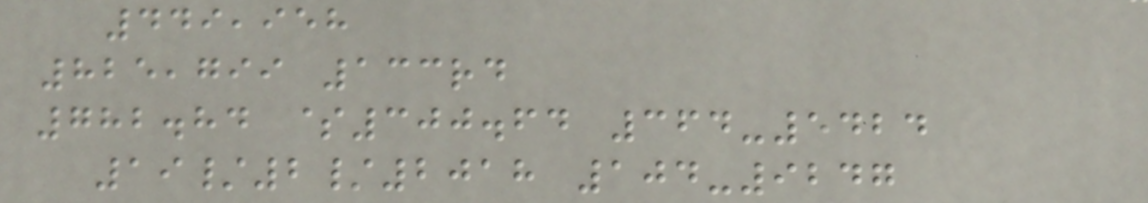449,958
825,799 133rd
782.84 $300.64 364-5424
19/2/2018 104-9247
